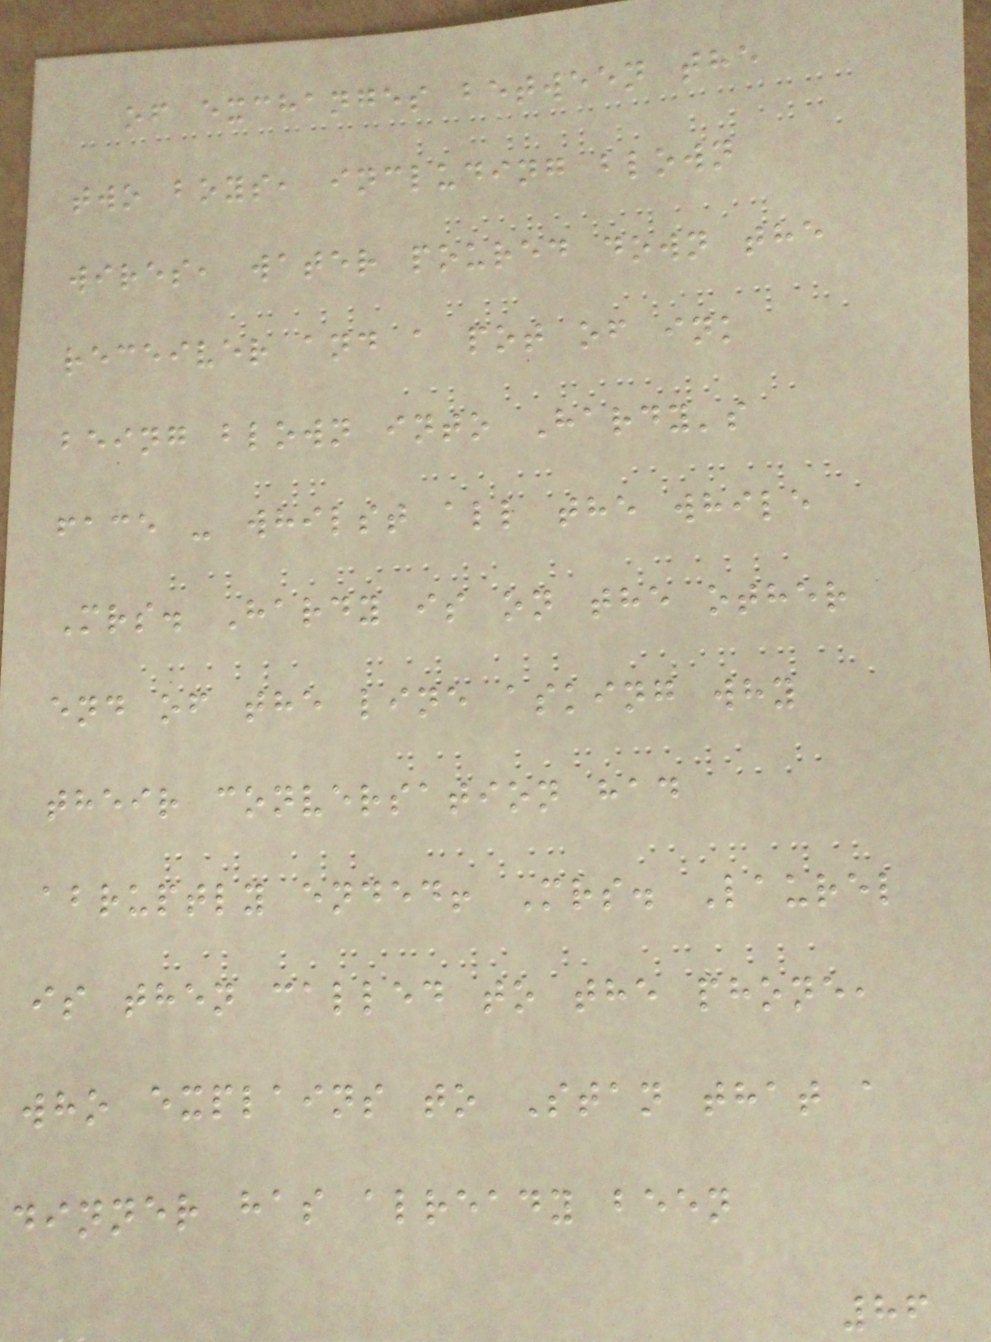of exchanges between the
two boys, including blown
wires, water poured down the
receiver and a pot of ink
being blown into Hardy's
face - whilst all the while
Mrs. Hardy is on the other
end of the line asking why
their conversation had
abruptly ended! Mrs. Laurel
is then called to the phone,
who explains to Stan that a
dinner has already been
86
